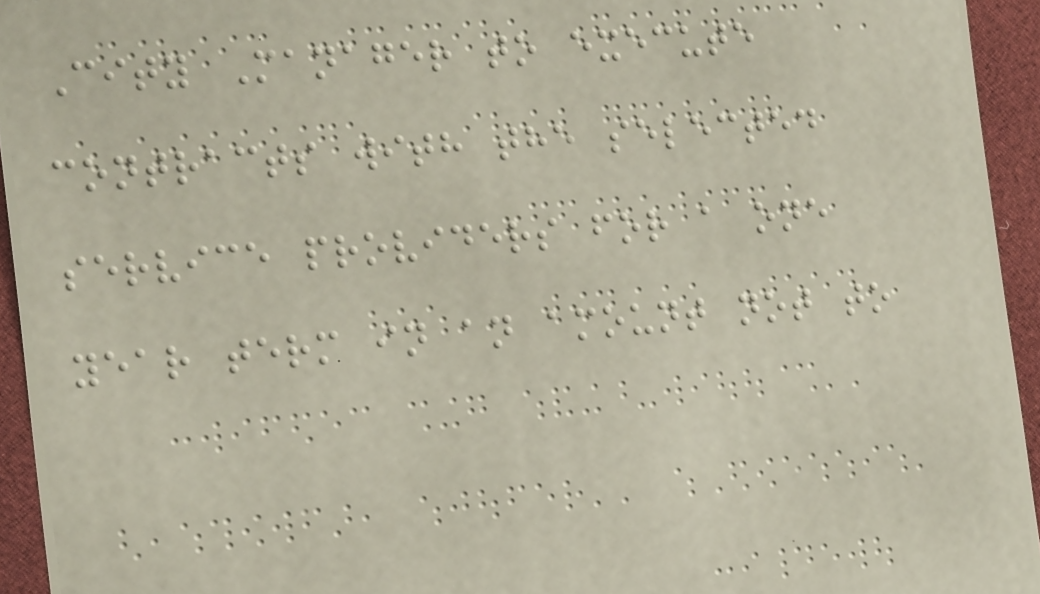City Manager to execute
contracts with the selected
service providers for a one
year term in an amount not to
